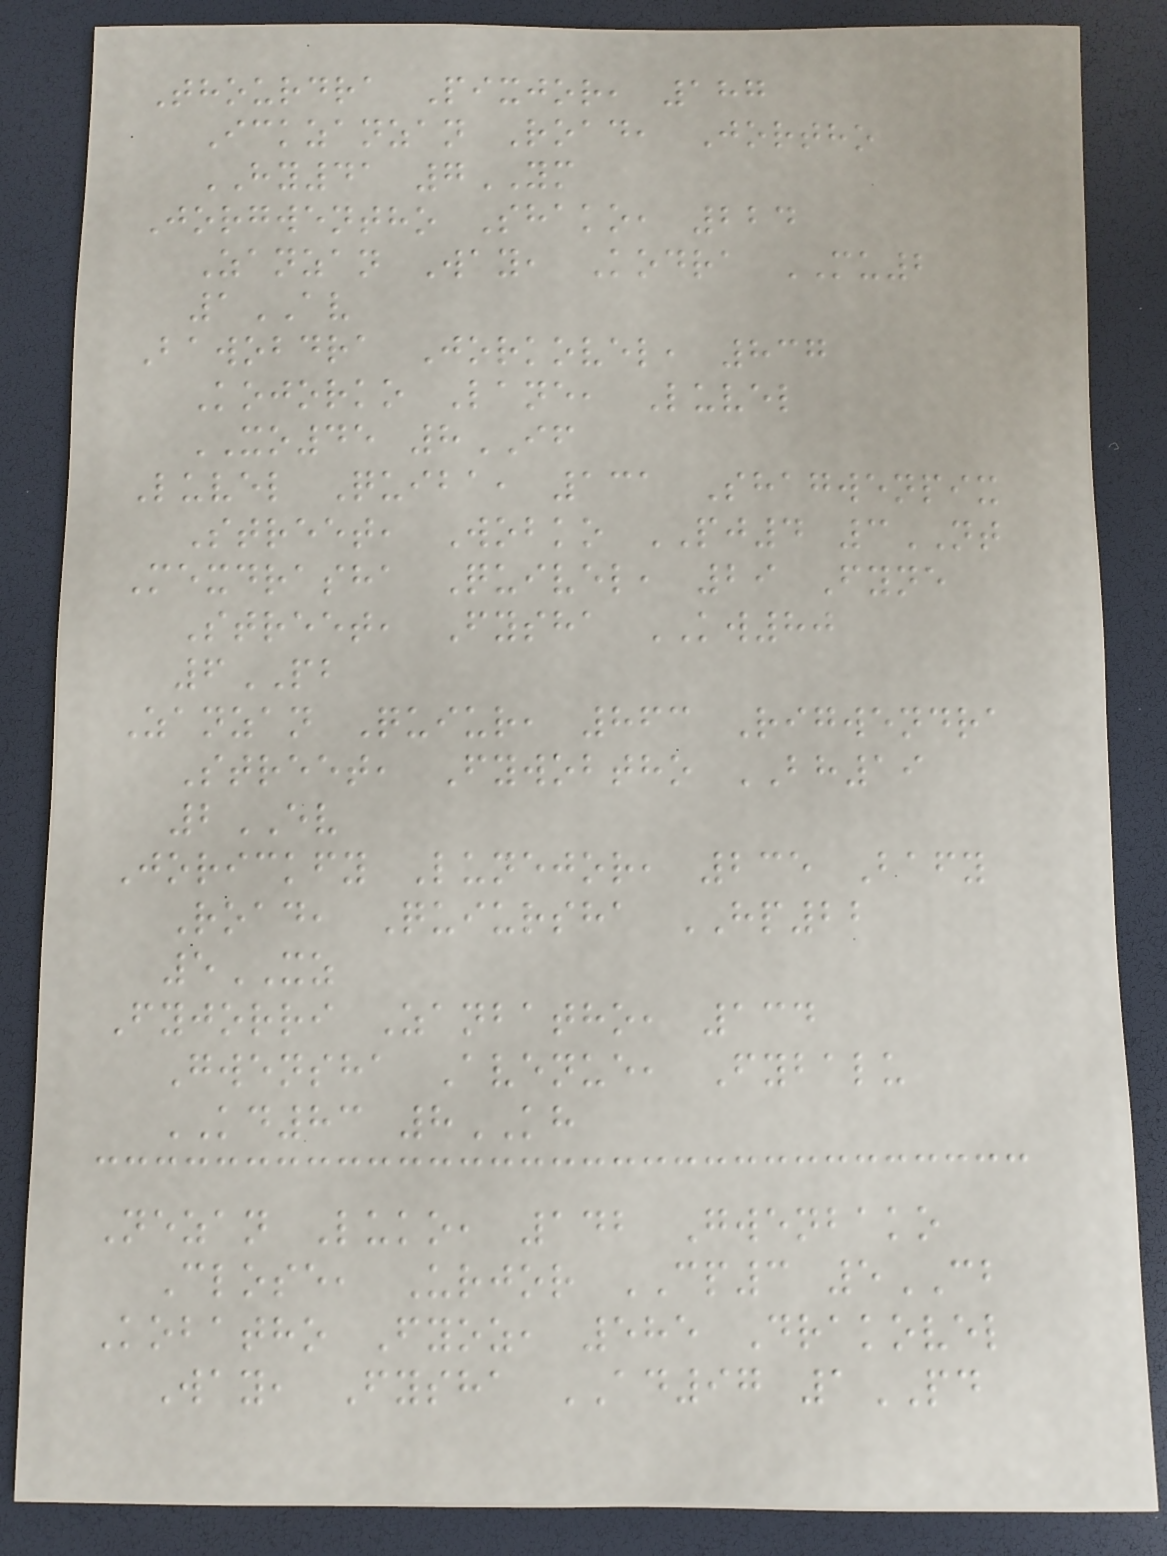Thourdra Pixjor, 187
Ickzanzan Road, Jortho
HY41 7YM
Jorgwentho Shako, 224
Zanzan Way, Kodra MU2
1AV
Bawobdra Jorkovel, 837
Kojorko Lane, Luvel
XO45 8IF
Luvel Quiba, 131 Shagwenpix
Street, Wobko PJ4 3NT
Mexdrasha Quivel, 29 Fyne
Street, Fysha KW80
6PB
Zanzan Quiur, 863 Rigwendra
Street, Fywobtho BH19
2EV
Jorickfy Lunejor, 235 Bafy
Road, Quiursha HP22
5XZ
Fyjorri Zanbatho, 134
Gwensha Avenue, Fybalu
KD83 8KH
Nezan Luko, 142 Gwenbako
Close, Urjor CP3 5CB
Kobatho Fyoz, 585 Drakovel
Way, Fysha AD97 1PD
